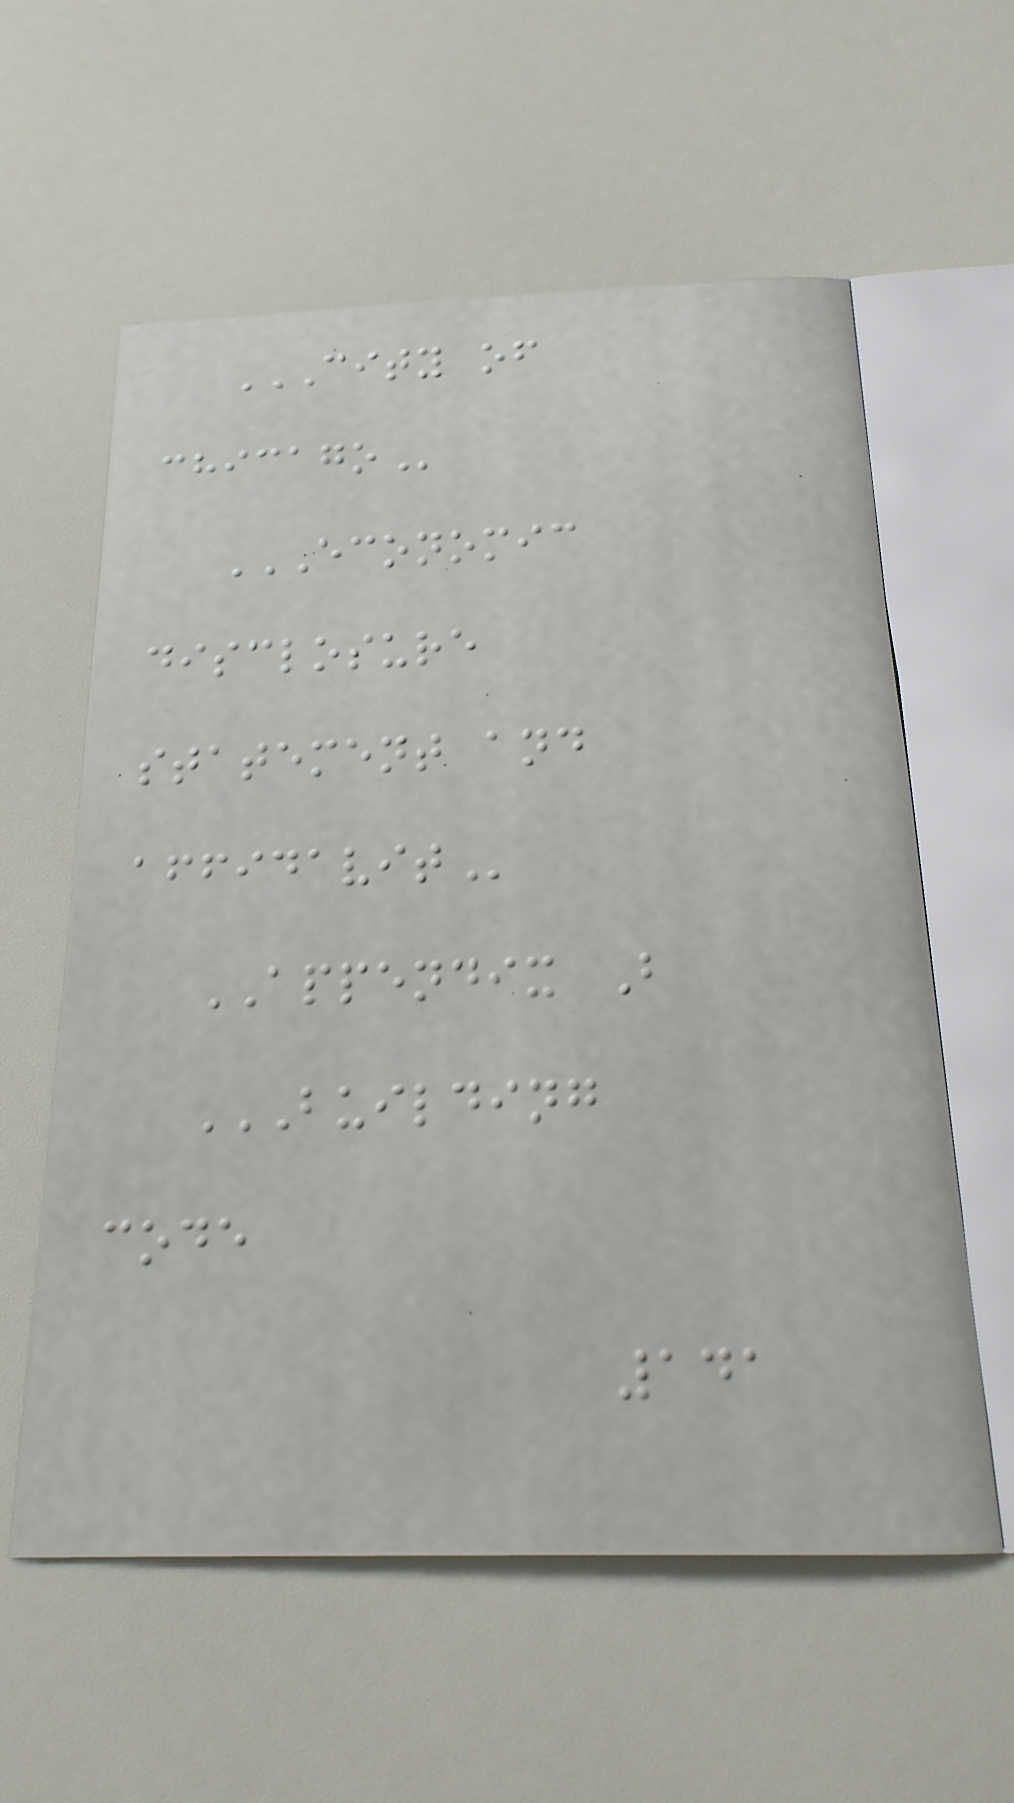CITY OF
CHICAGO
ECONOMIC
DISCLOSURE
STATEMENT AND
AFFIDAVIT
APPENDIX B
BUILDING
CODE
141
